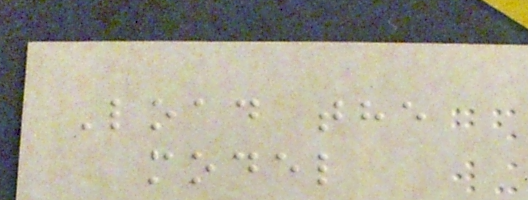Load the
model
